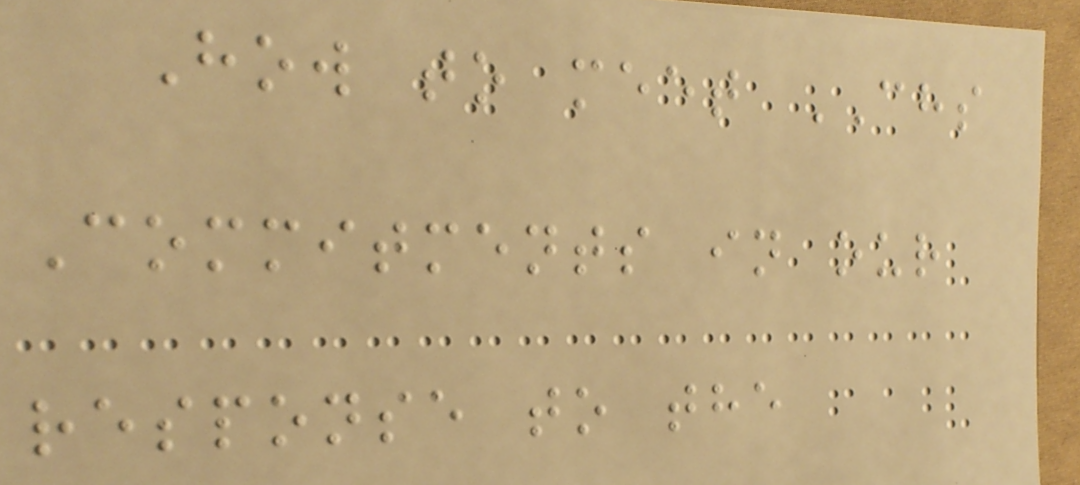How to meet CHS
Commitments in our
response to the
